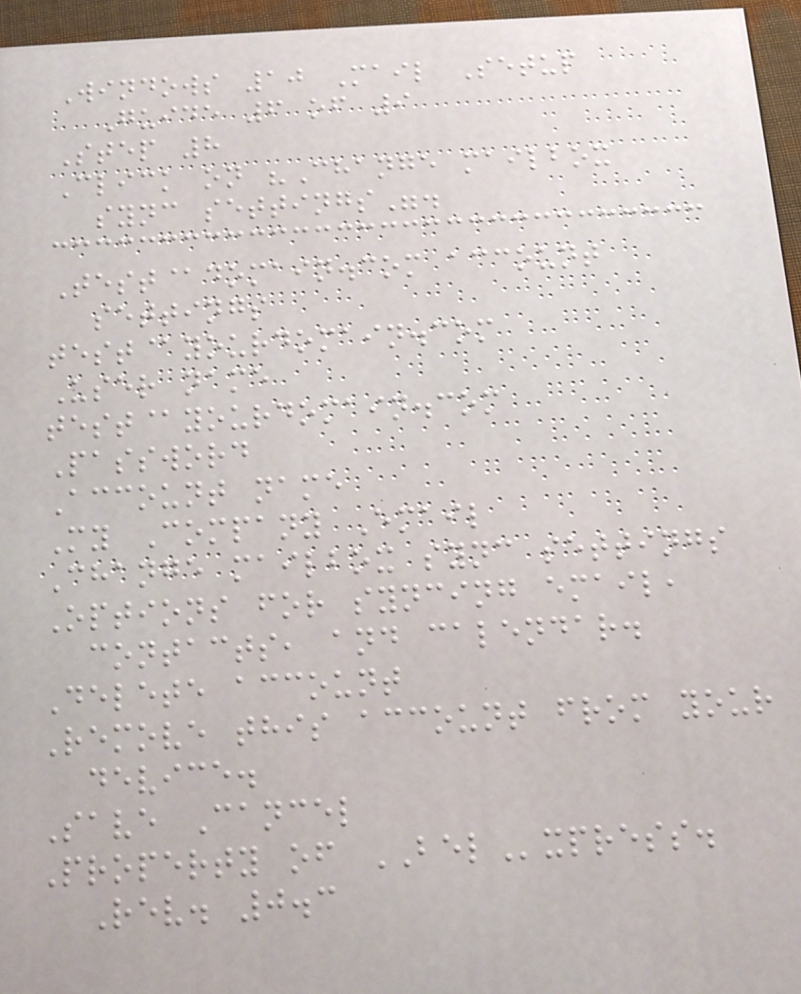Windows 10 Mail Setup
Guide 6 of 9
Step 8
Click on "Change mailbox
sync settings".
Test@domain.com account
settings
test@yourdomain.com
User name
test@yourdomain.com
Password
Account name
My Company Email
Change mailbox sync settings
Options for syncing email,
contacts, and calendar.
Delete account
Remove this account from your
device.
Save Cancel
Property of BELxpress.
Rev. 0.3
